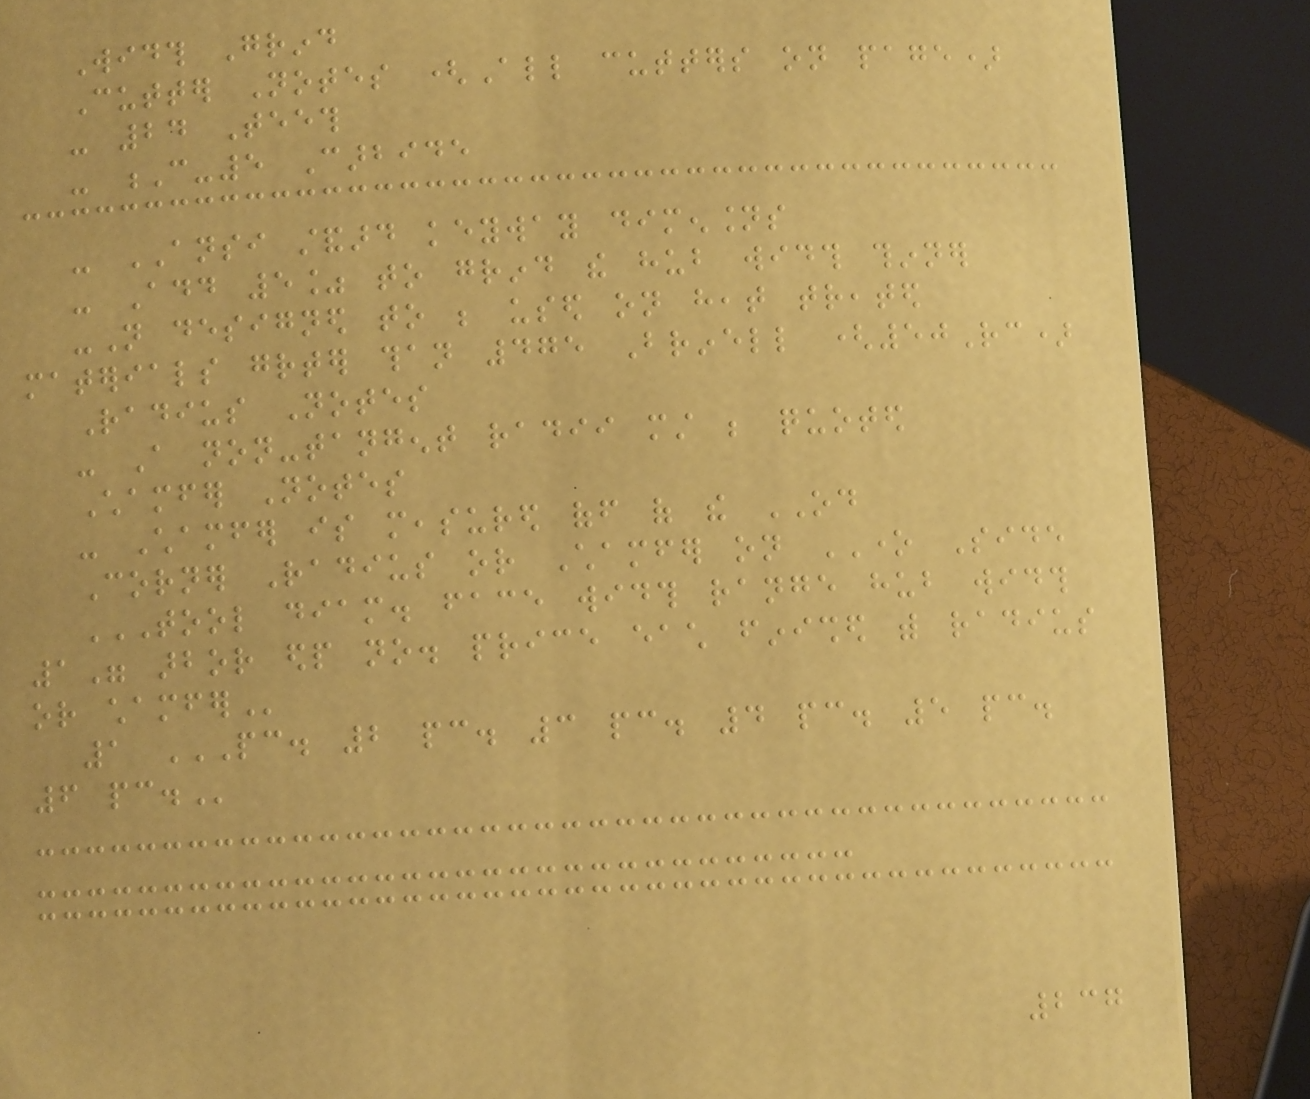Width Grind
Cutter Notes (All cutters on page)
- 24 Teeth
- C-5 Carbide
- ANSI standard keyway dimensions
- Add 5% to grind the hub width thinner
-Not designed to be used on heat treated
materials greater than 475 Brinell (50Rc)
Radius Notes
- A non-tangent radii must be quoted
Chamfer Notes
- Chamfer is measured off of the OD
Corner Radius or Chamfer on ONE Side
TOOL DIAM. FACE WIDTH RANGE HUB WIDTH
1" ARBOR EDP NO. PRICE EACH FINISHED WITH RADIUS
OR CHAMFER
1 PC. 2 PC. 3 PC. 4 PC. 5 PC.
6 PC.
237
